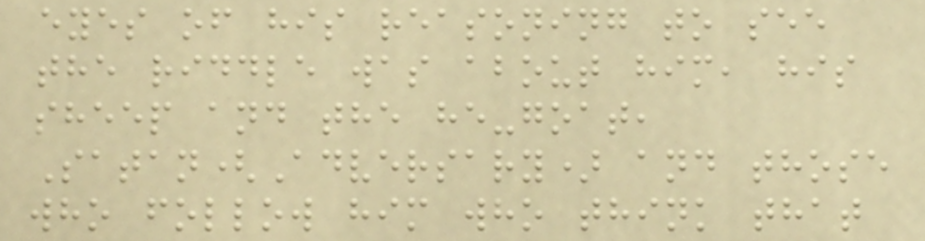eyes of his reasoning to see
the riddle was about him, his
sheep and the he-goat,
Satan(Adversary) and those
who follow him who think that
